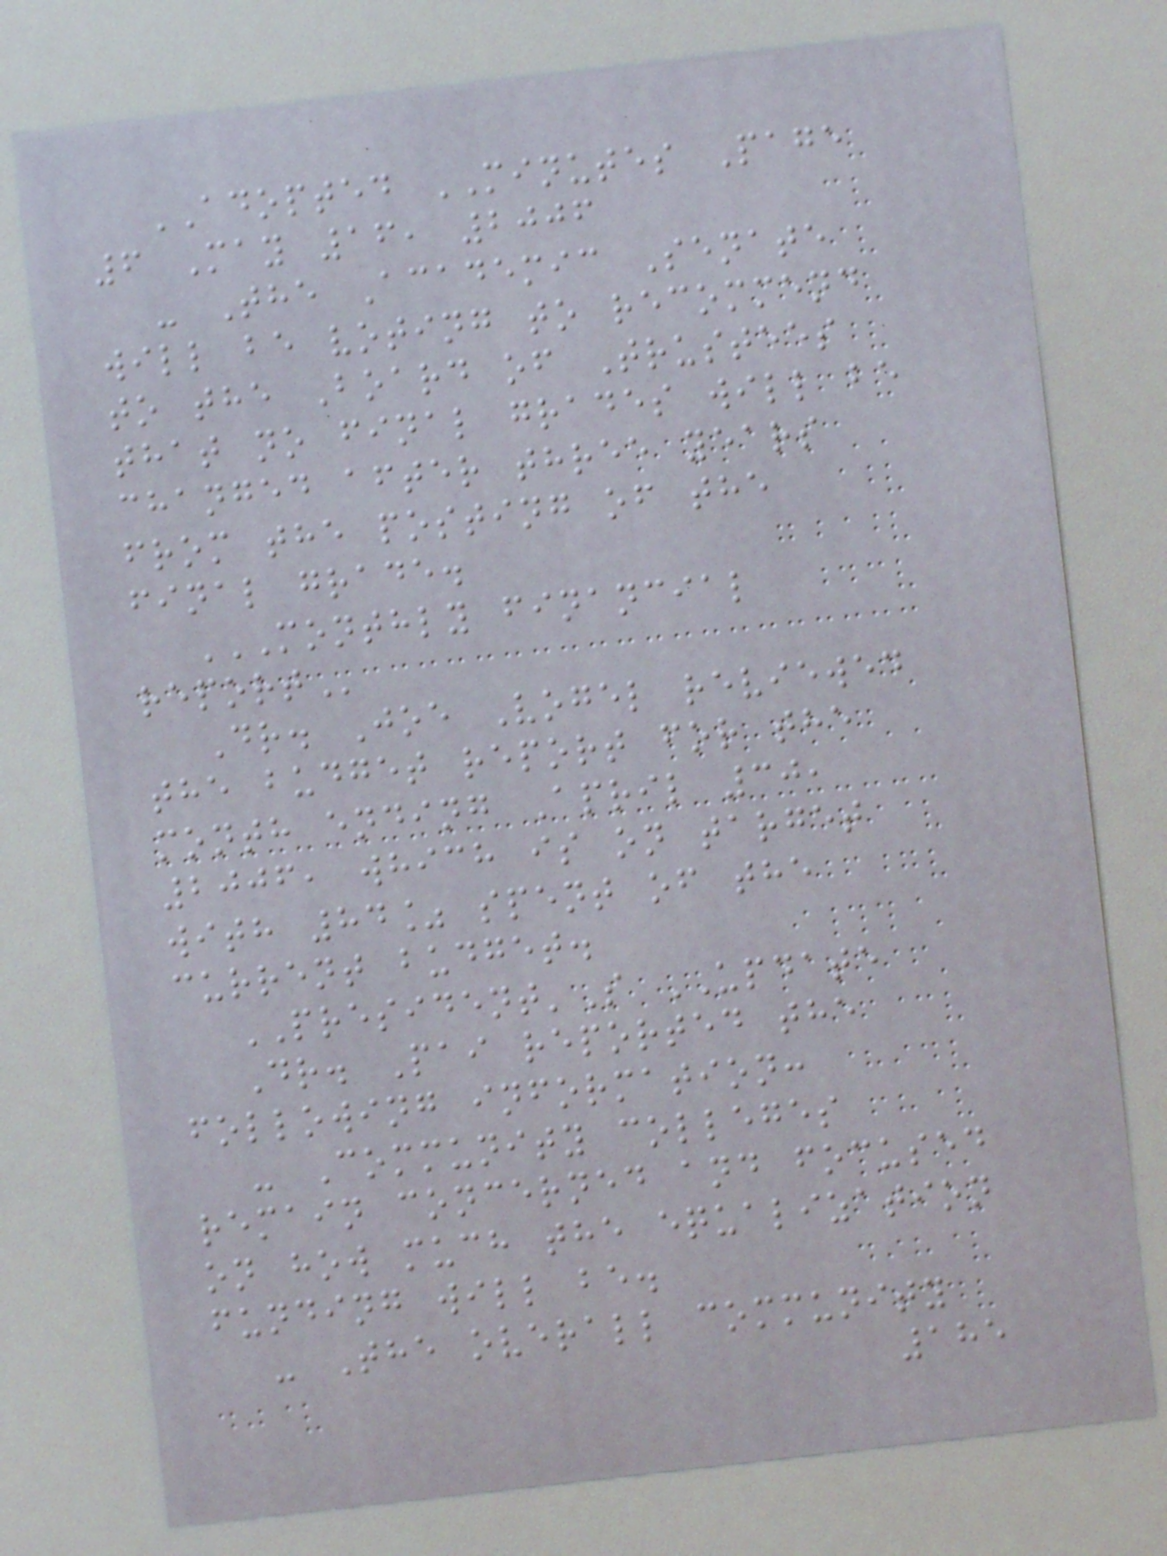ADOPTED MINUTES Page
6 May 16, 2006
- The Academic Senate
will be voting to recommend
to the Board of Trustees
that no final grades will be
changed after three years
from the posting of the
final grade.
MONTHLY FINANCIAL
REPORT
Dr. Joe Vogel reviewed
the budget report for the
month ending April 30,
2006, which is on target
with 84% spent of the
current budget.
PRESIDENT'S UPDATE
Dr. Pai reported the
following information:
- Community colleges
remain concerned and focused
on how much the equalization
funding will be.
- The overall community
185
